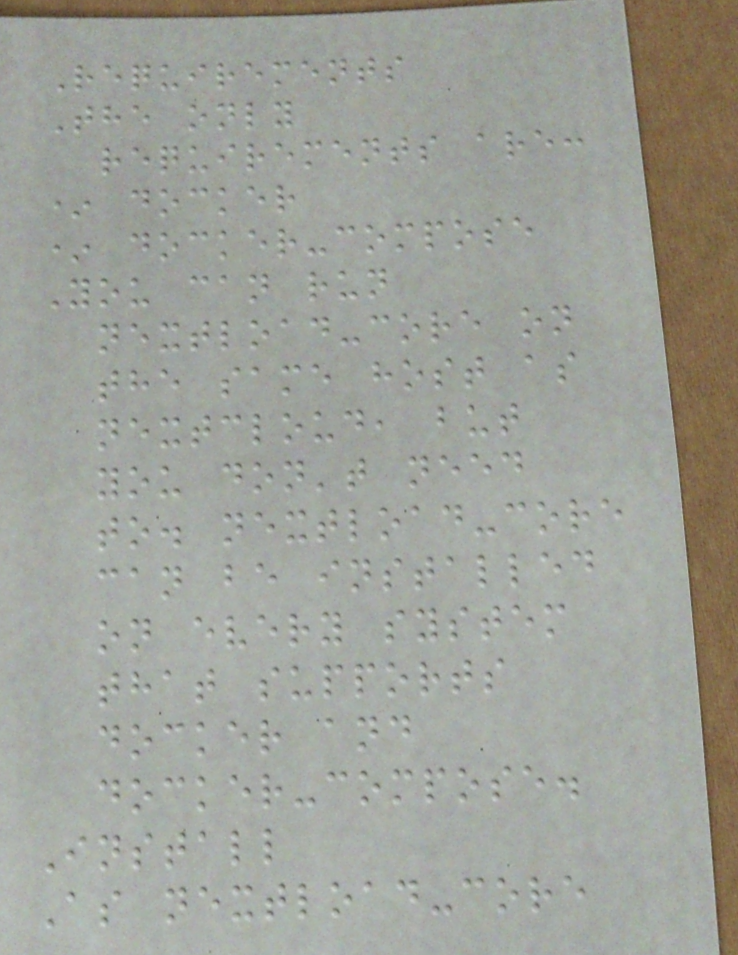Requirements
The only
requirements are:
* docker
* docker-compose
You can run
nextload-core on
the same host as
nextcloud, but
you don't need
to. nextload-core
can be installed
on every system
that supports
docker and
docker-compose.
Install
As nextload-core
